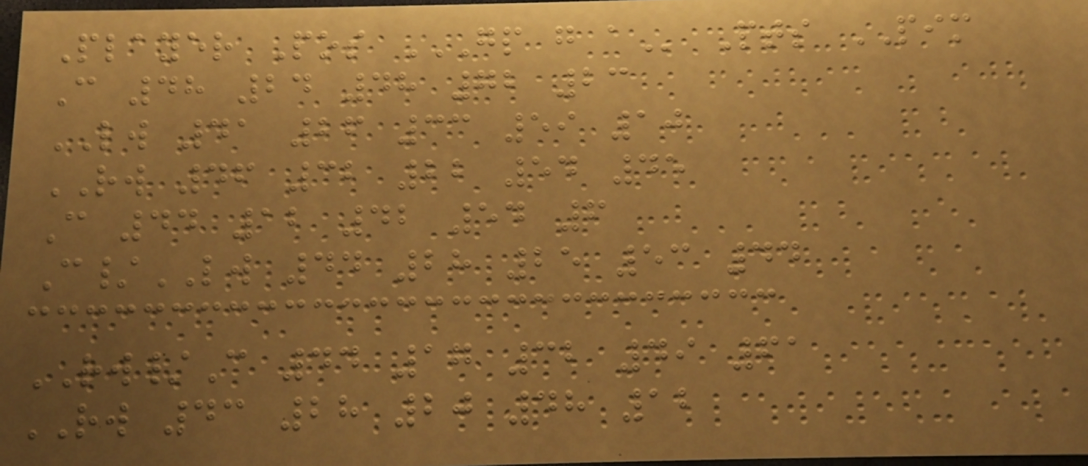Player Pos GP G A Pts PIM
C 48 24 48 72 23
LW 41 26 33 59 10
RW 46 32 22 54 45
C 44 12 42 54 6
C/LW 44 28 25 53 44
RW/C 44 17 32 49 61
RW 43 28 20 48 12
